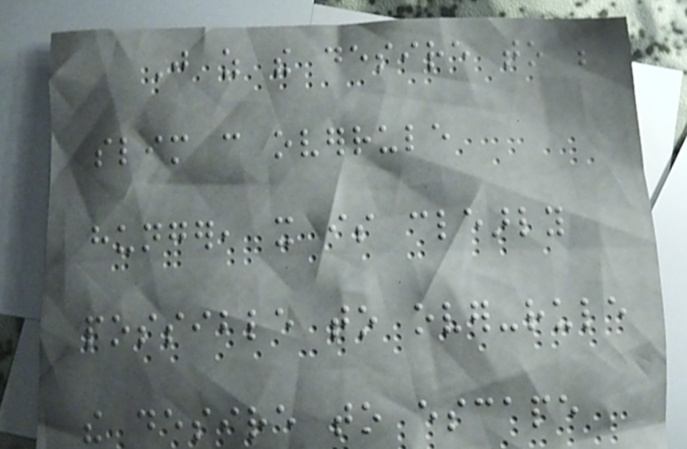Just as the desire to be
slim can overrule
hunger, it is clearly
possible to over-rule
the desire to escape
